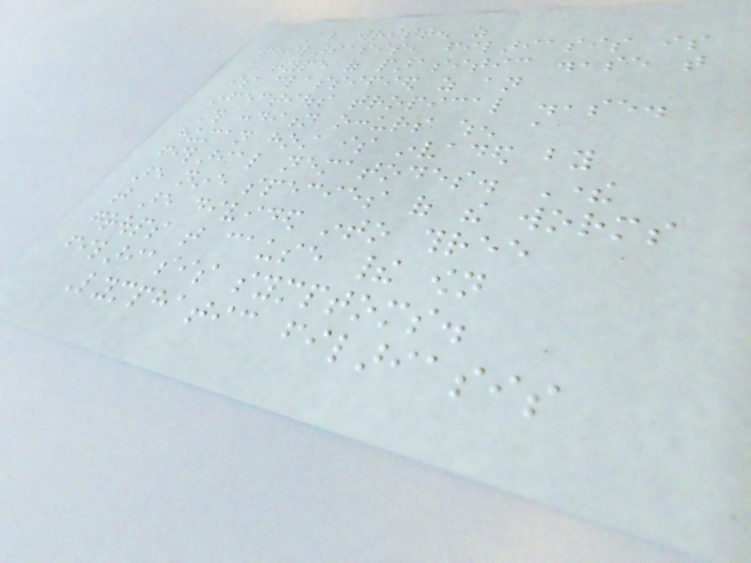Also written as
philariasis, filariasis is
a type of parasitic disease that
is classified as an
infectious tropical disease.
This condition occurs when a
human host is invaded by
filarial nematodes. There
are nine species of the worms
that are divided into three
groups that cause their own
filariasis symptoms.
Lymphatic filariasis
